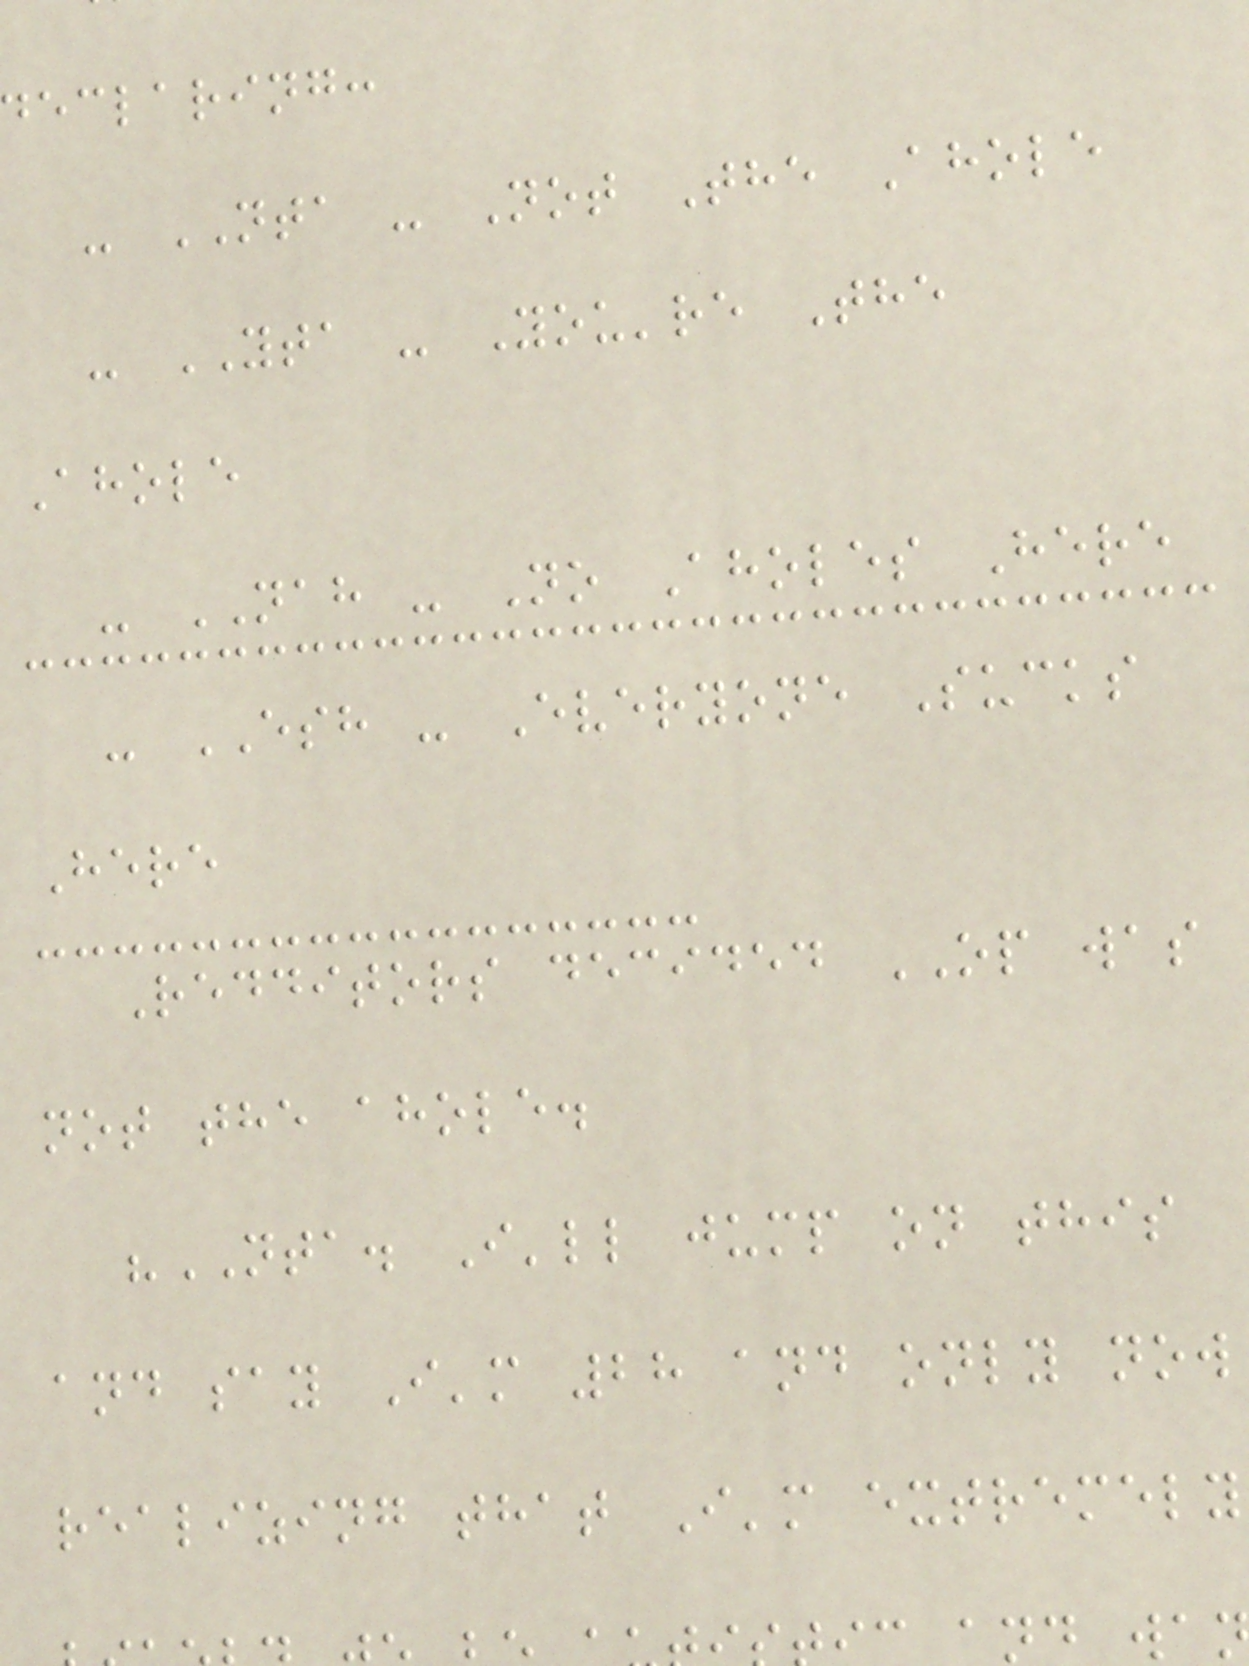eclaring:
- NTA - Not The Ahole
- YTA - You're The
Ahole
- NAH - No Aholes Here
- ESH - Everyone Sucks
Here
Redditors decided OP was
not the ahole.
"NTA. I'll jump on this
and say I'm 28 and only now
realizing that I'm extremely
